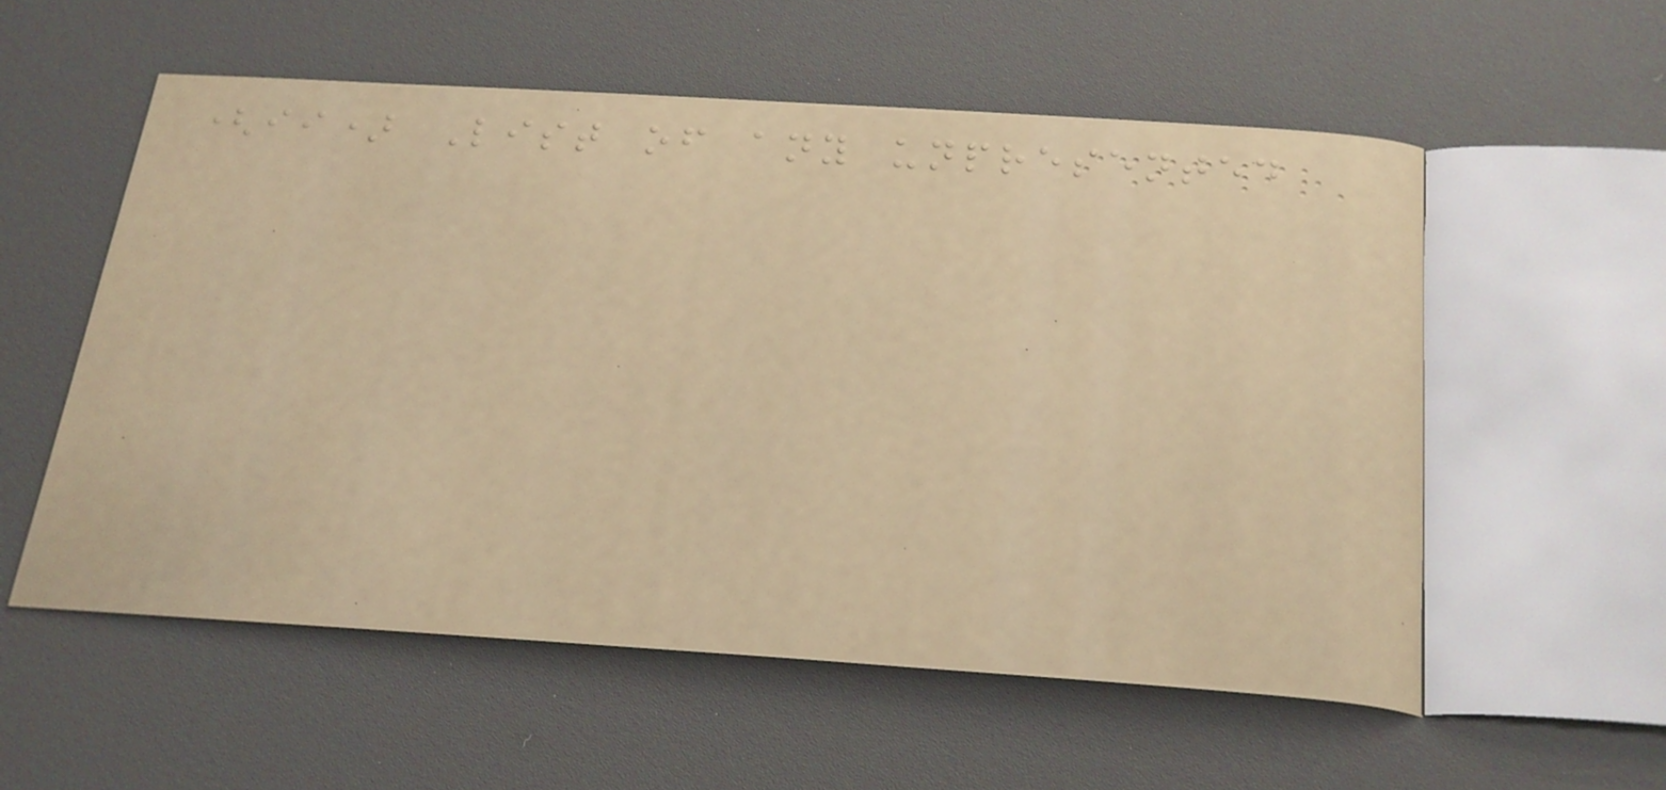(ii) List of any unpresented
